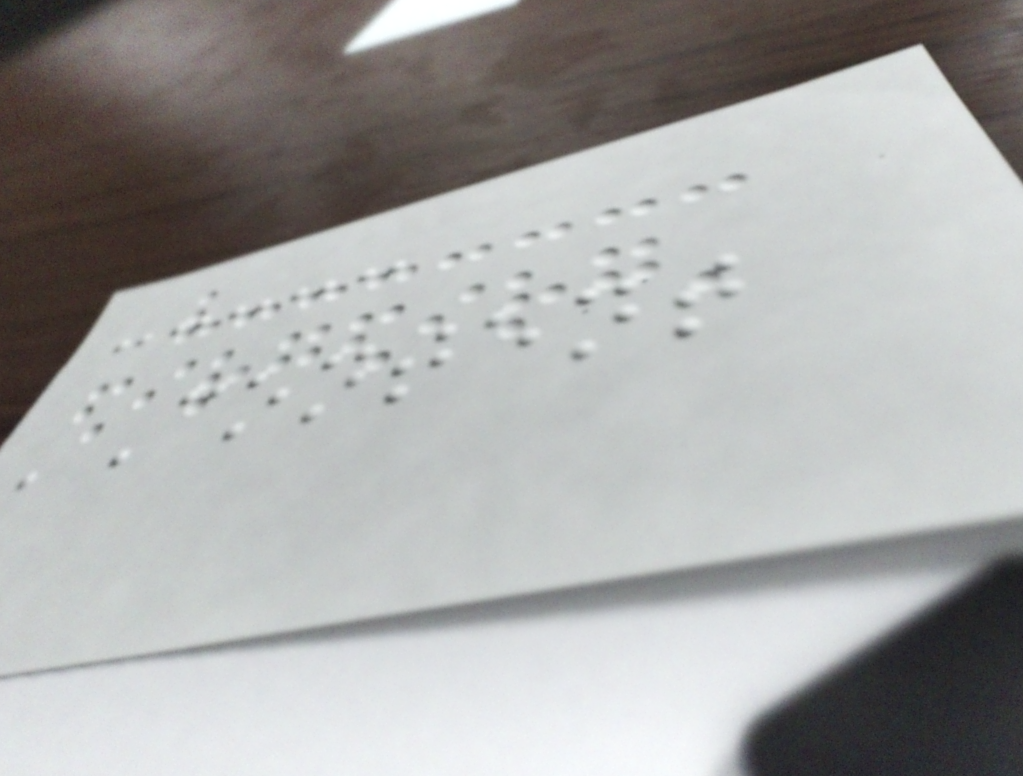'Content
